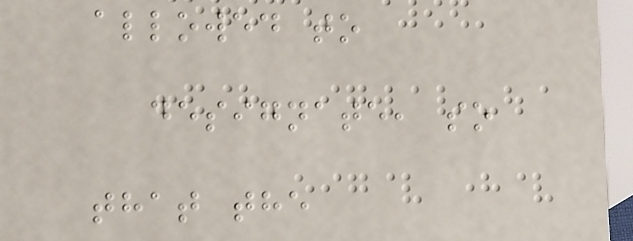allowed to
designate, so
that the
